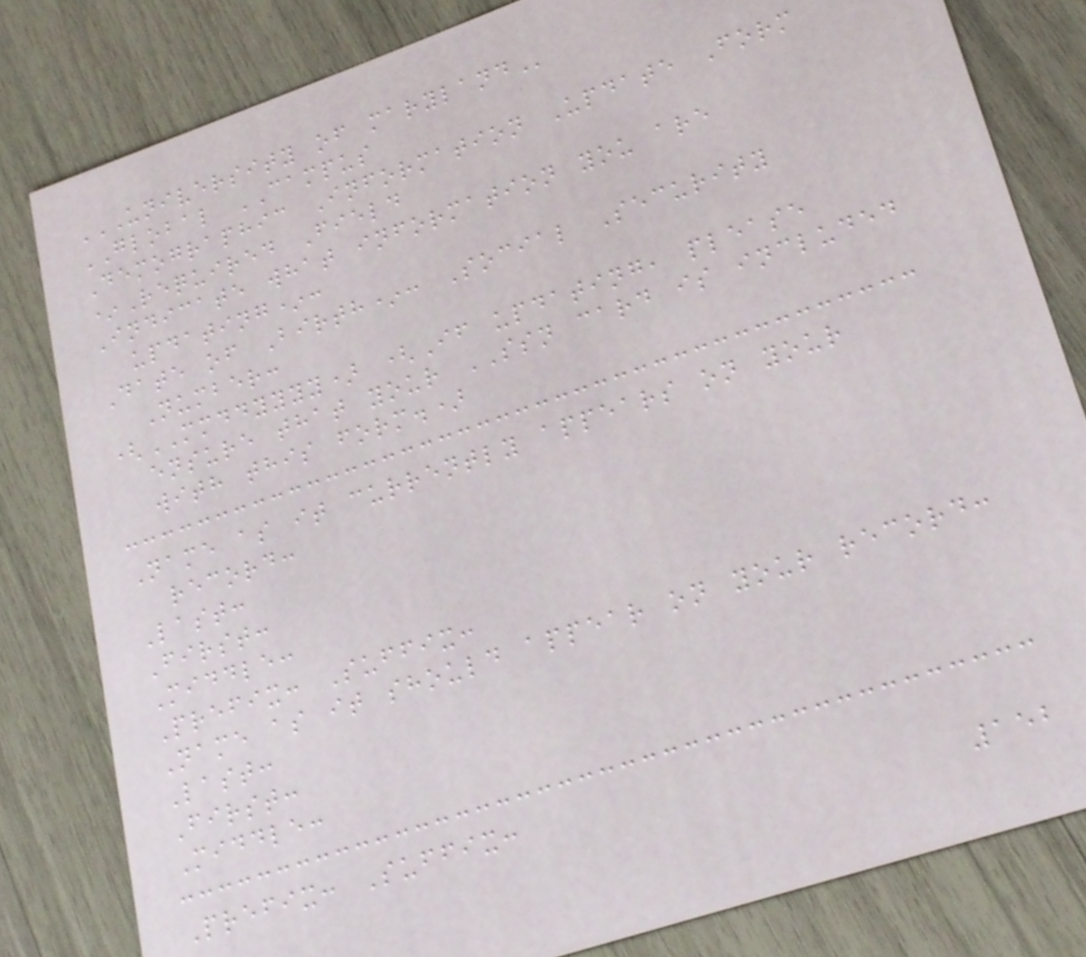UNIVERSITY OF MARYLAND
GLOBAL CAMPUS
Demographic Information Update Form
*Required Field
Indicate what information you are
updating*:
Date of Birth*: Social Security
Number:
(MMDDYYYY) (If updating, please
ensure that your SSN card is included
with this form.)
Name as it currently appears on your
record:
Last:
First:
Middle:
Prefix: Suffix:
Name as it should appear on your record:
Last:
First:
Middle:
Prefix: Suffix:
152
